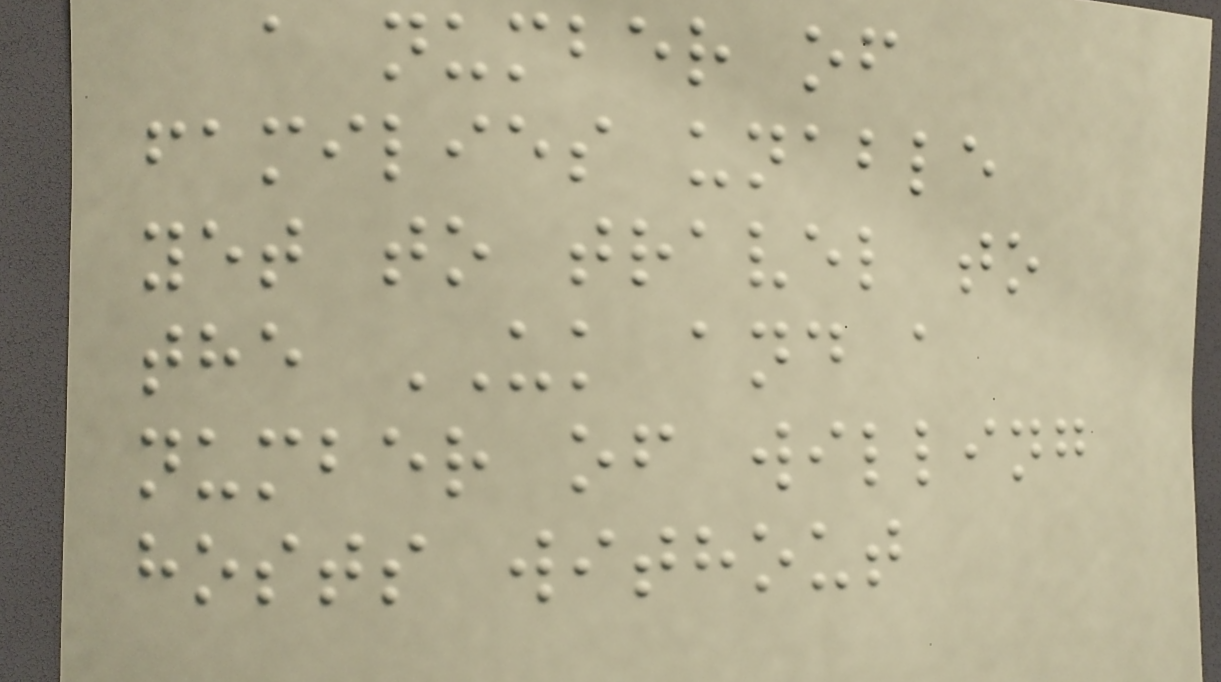a number of
families unable
yet to travel to
the UK and a
number of willing
hosts without
